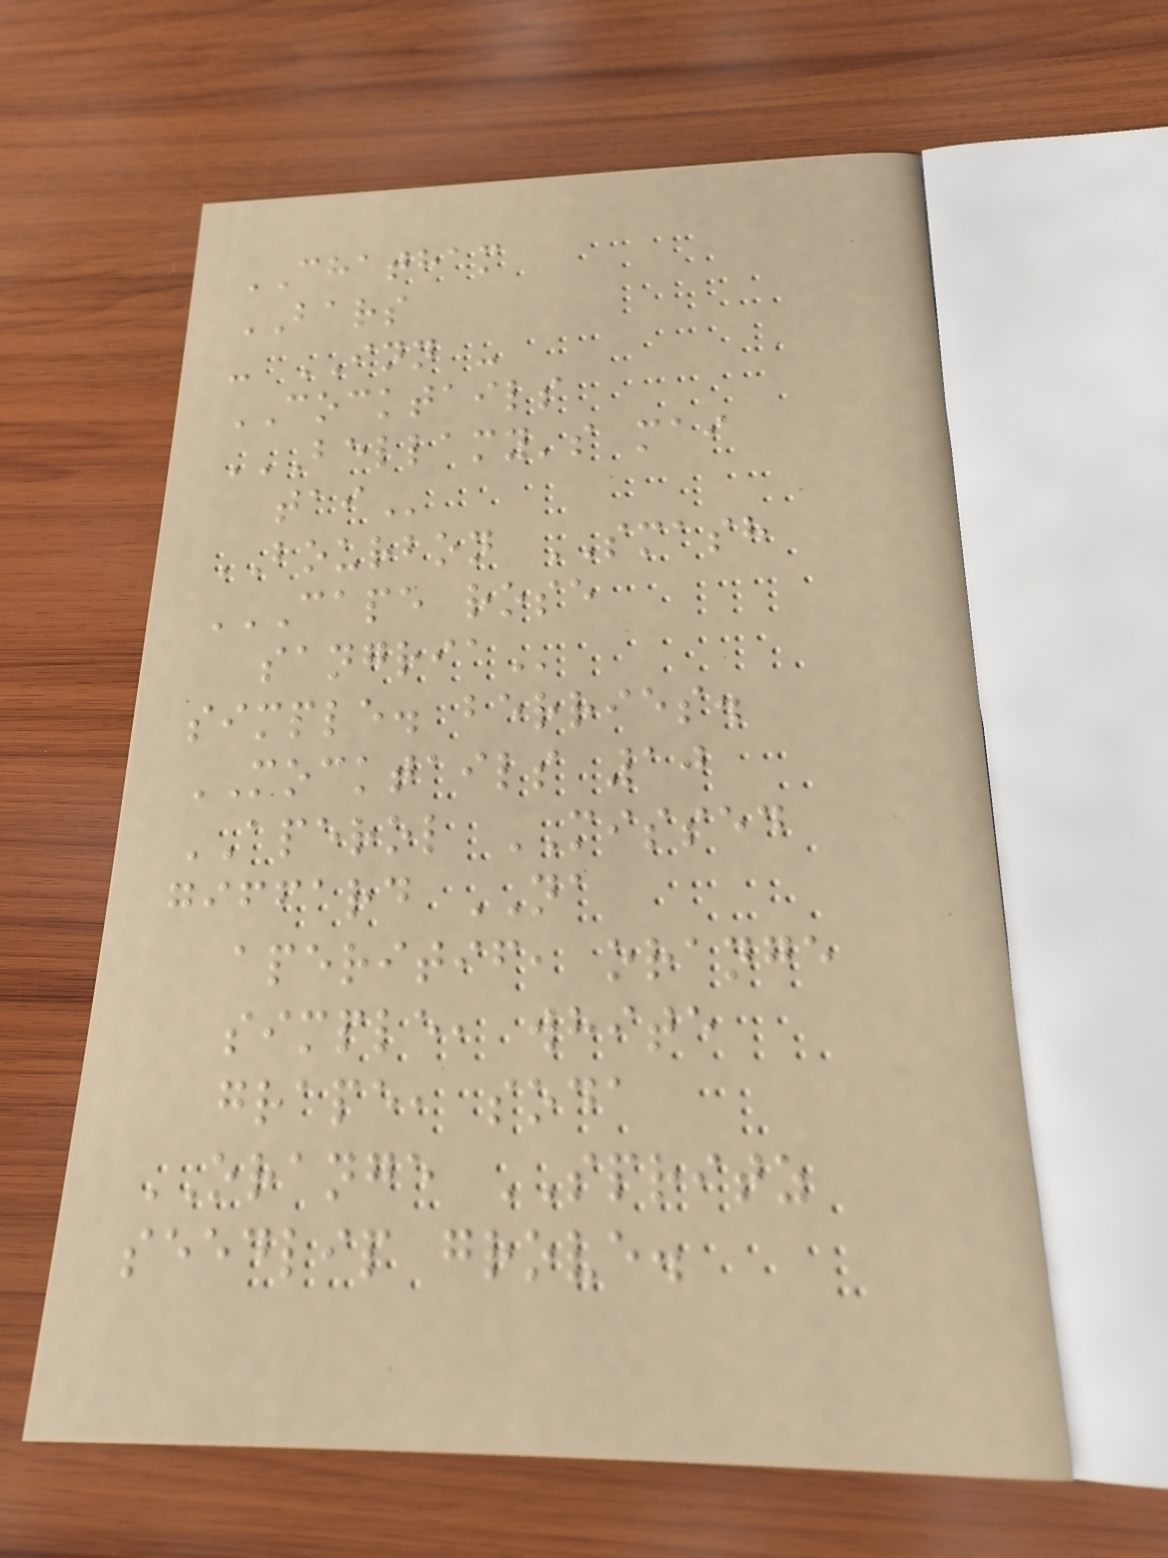CHATHAM
BARS
- INN -
COCKTAILS
BELLAMY'S MAI
TAI
BOURBON SMASH
CAPE ROSE
SANGRIA
simple. berries.
MOCKTAILS 10
APEROL MISSED
giffard NA
aperitif, orange
simple, white
grape, soda
ORANGE SPRITZ
seedlip grove.
